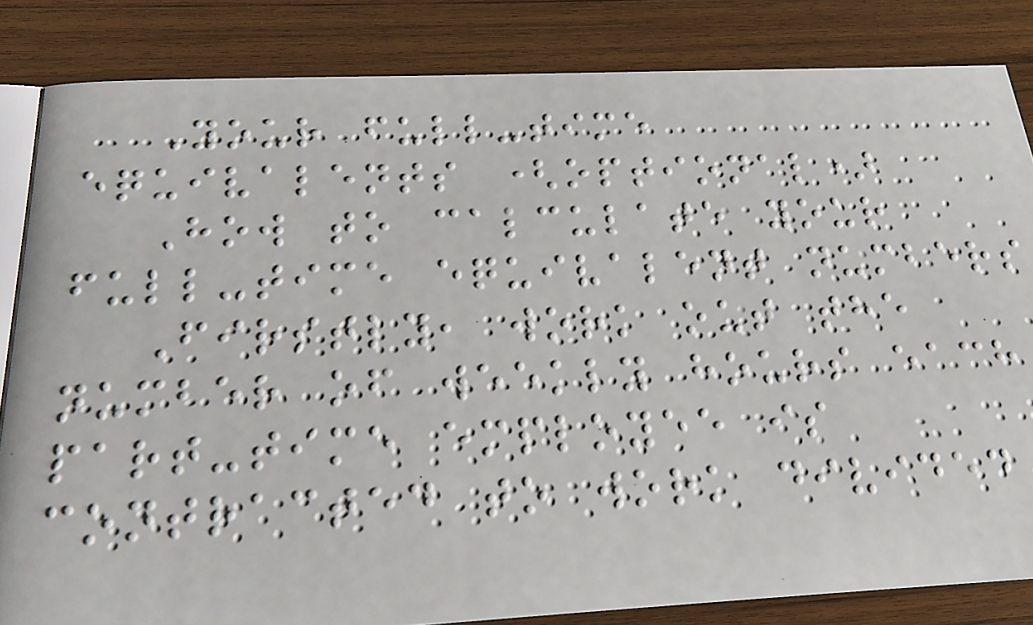Your full-time
equivalents (optional)
How to calculate your
full-time equivalent numbers
Firstly, work out the
number of weekly hours each
part-time employee is
contracted to work divided
